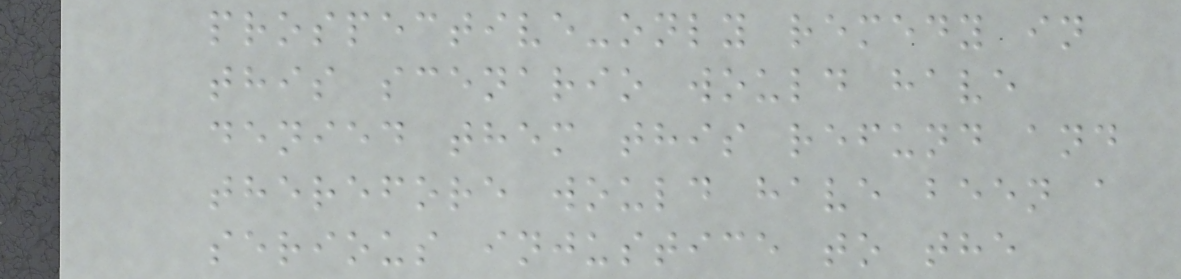prospective-only remedy in
this scenario would have
denied them this refund and
therefore would have been a
serious injustice to the
